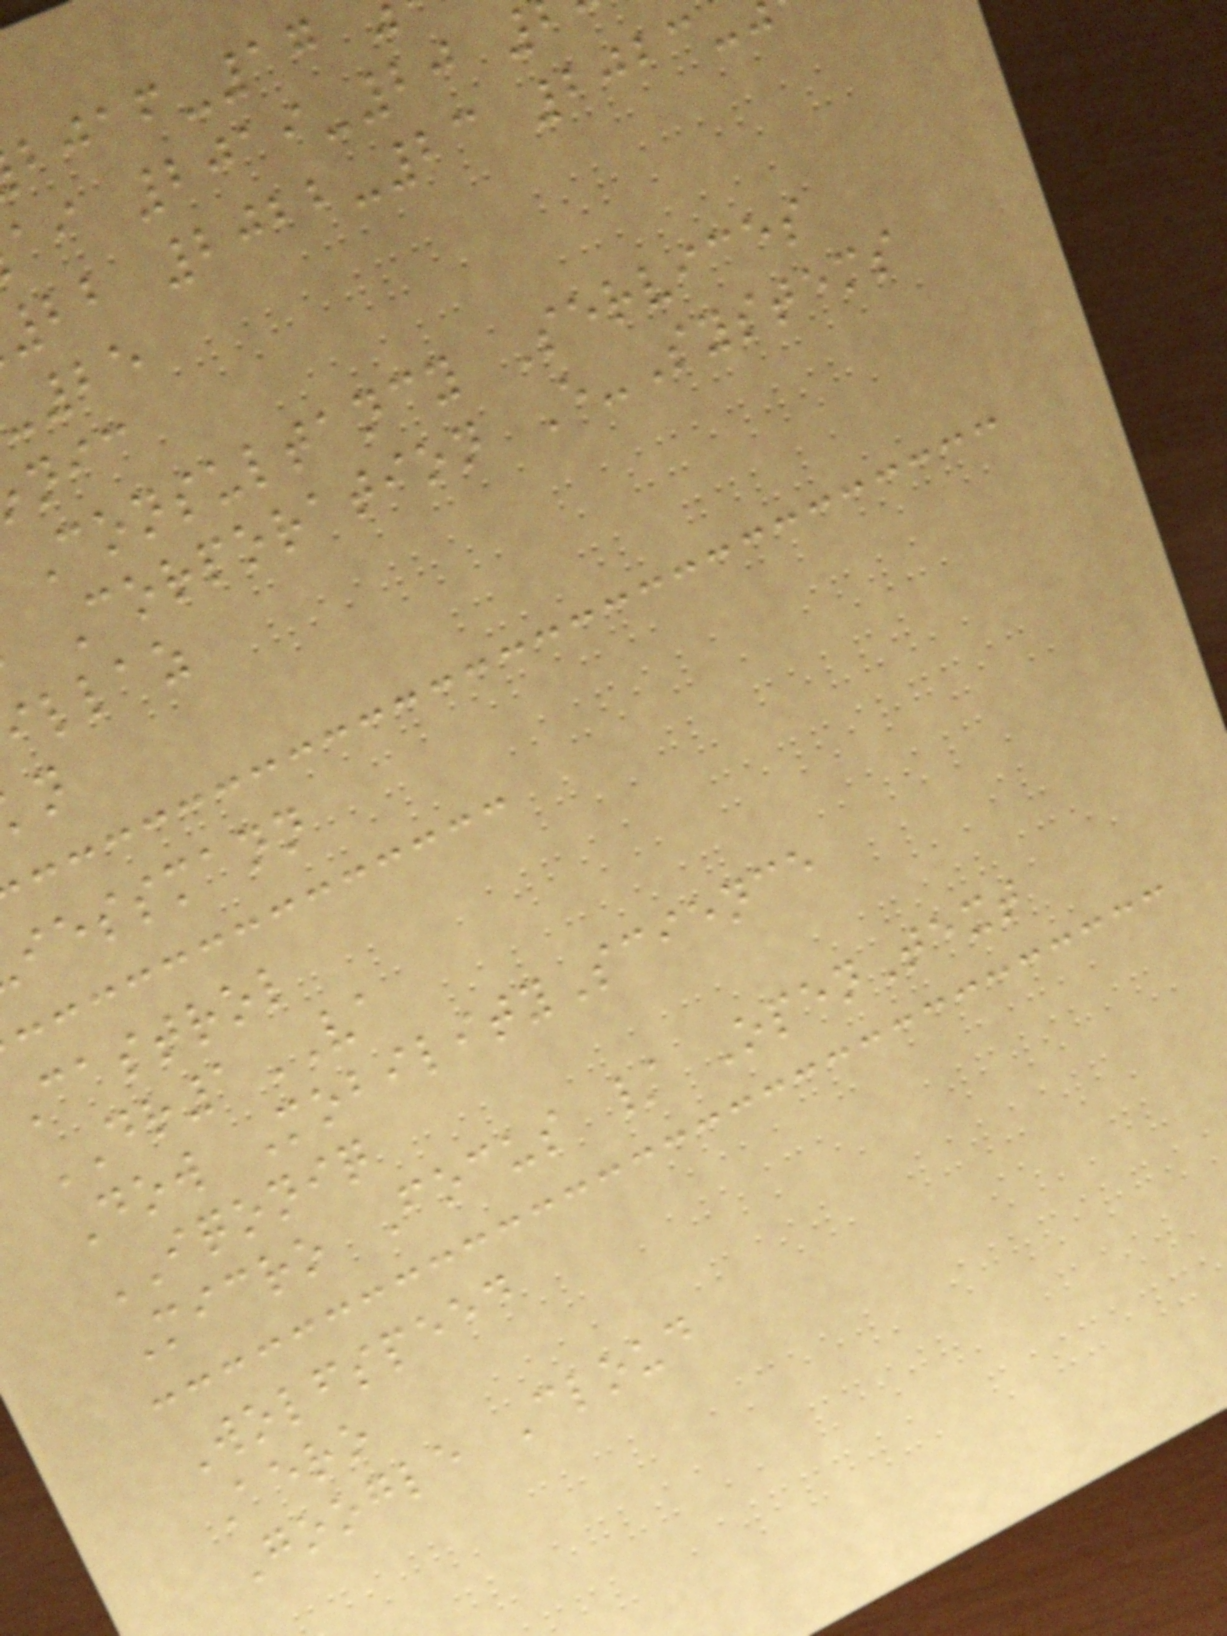ai 2019-20
22 2022-23 2023
Consultancy Services
Corporation E-Systems
illaz
iessmann
Castrol
DR1VA
Dow MobilityScience
IQONIQ
Micro Focus / OpenText
Wolfspeed
Aero
Google Cloud
